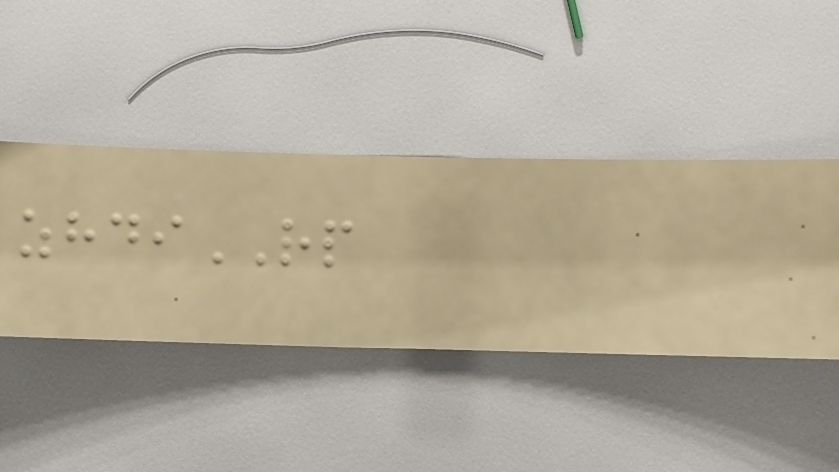zhdiRP
